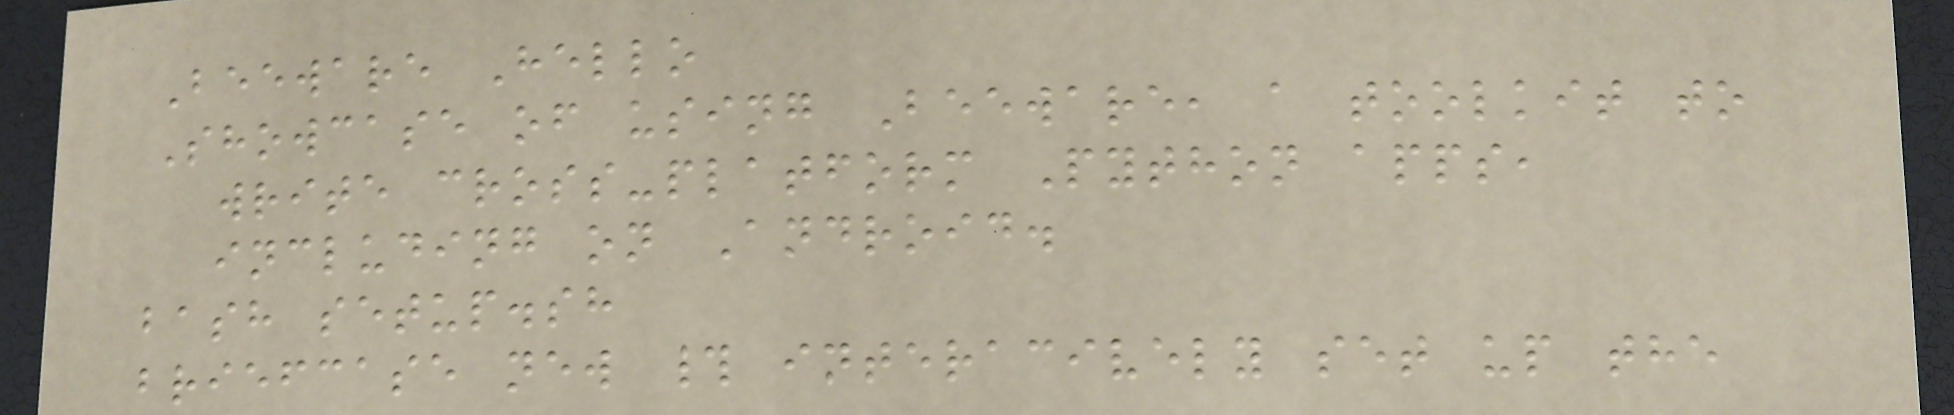Beeware Hello
Showcase of using Beeware, a toolkit to
write cross-platform Python apps,
including on Android.
bash setup.sh
briefcase new # interacively set up the
